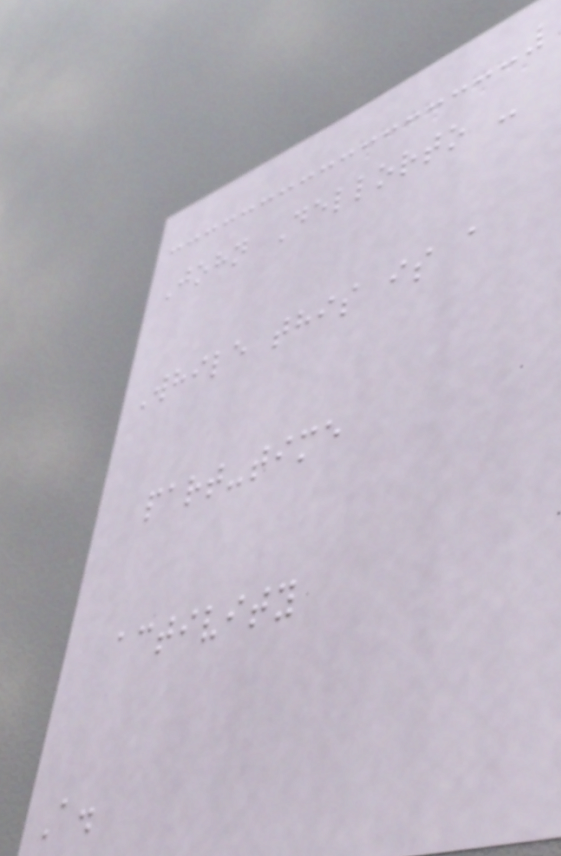John Dellorto -
While this is a
part-time
activity
A.
